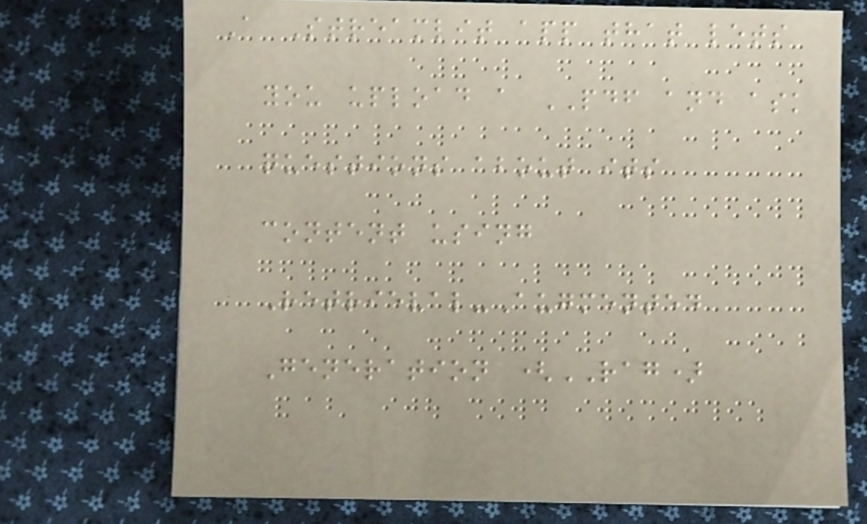A Streamlit app that lets
you upload a PDF and ask
questions about its
content using
Retrieval-Augmented
Generation (RAG)
